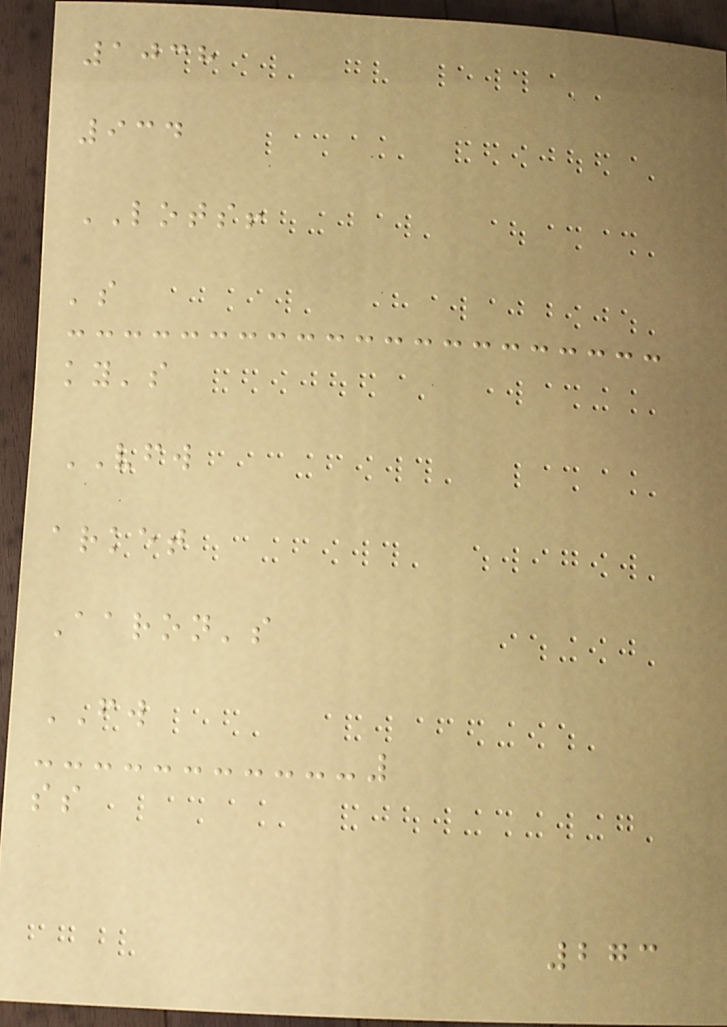1038
934
LOTS!
's
ky's
VFW
arket
Aaron's
FW
ss
273
